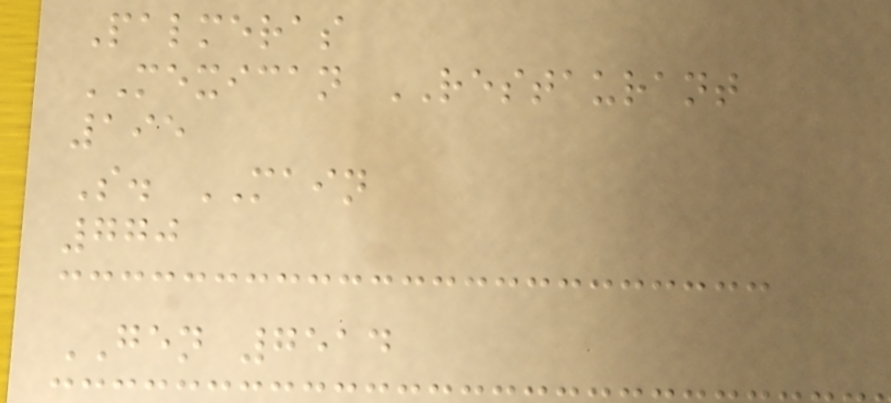Palmeras
MEXICAN RESTAURANT
195
S. MAIN
770
GEN 7514
